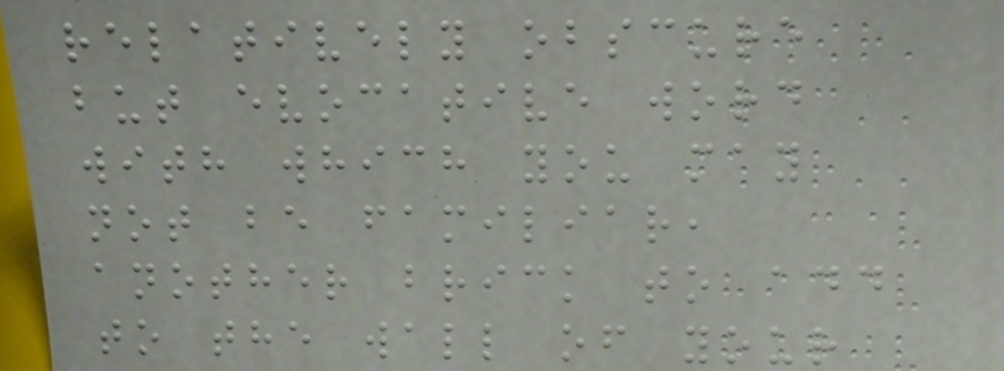relatively obscure
but evocative word
with which you may
not be familiar,
another brick to add
to the wall of your
